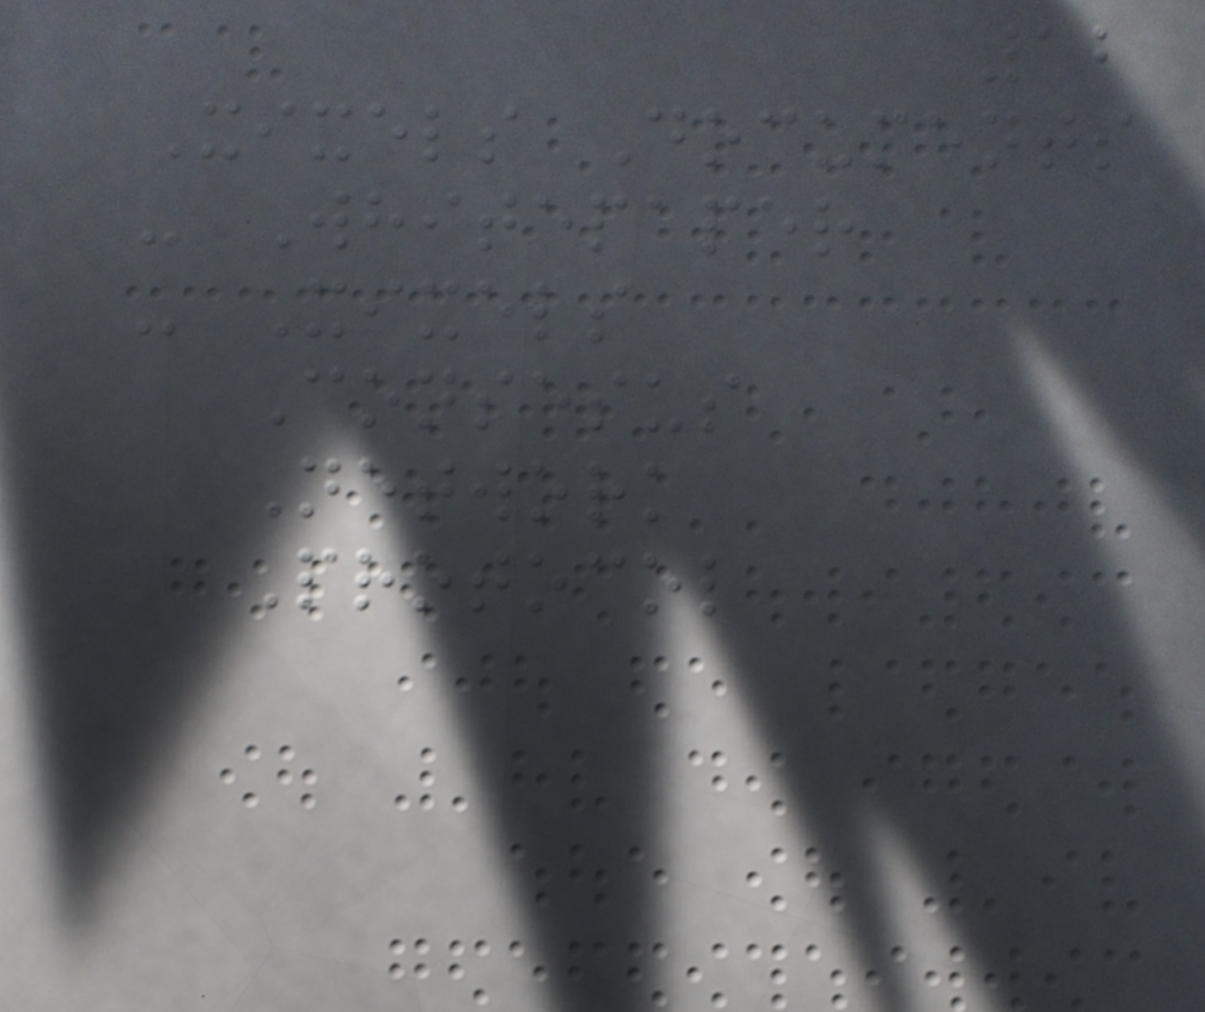12
Xixels Documents
- Whitepaper
- Xixels
Consesus
Network
Protocol
